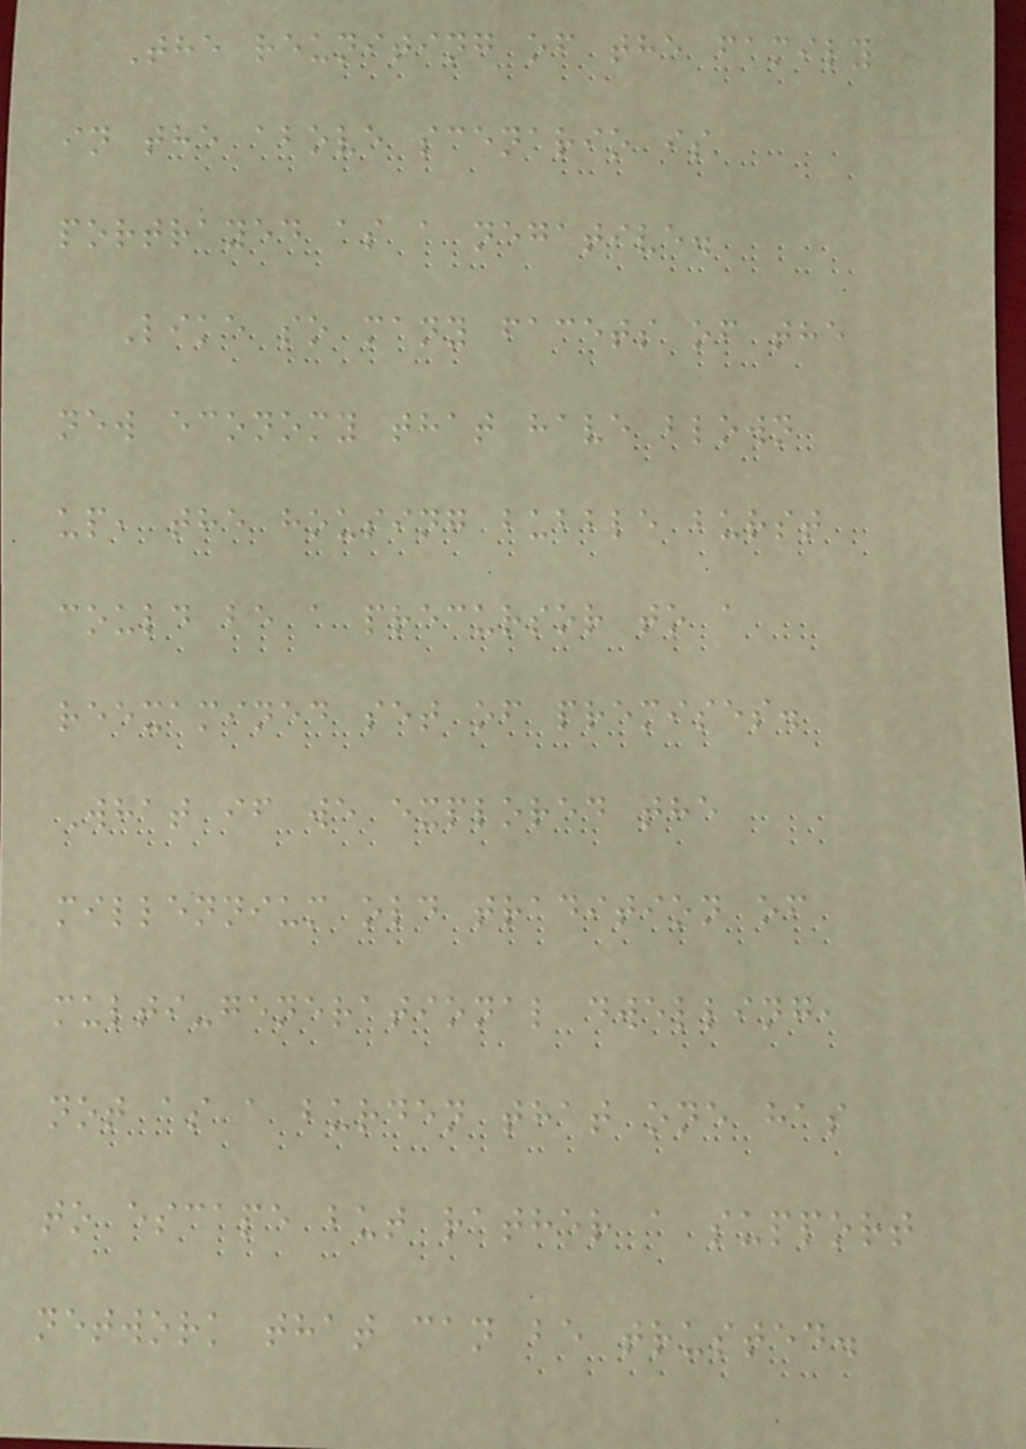The reuniting of the family
in the above scenario is
portrayed as a negative.
Like so many facets of the
new economy that have blown
up, the housing bubble burst
could be a precursor to a
reexamined set of premises.
What if we explored the
millennium old tradition of
multi-generational dwelling,
not as a burden that one has
to escape but rather a support
network that can be trusted.
